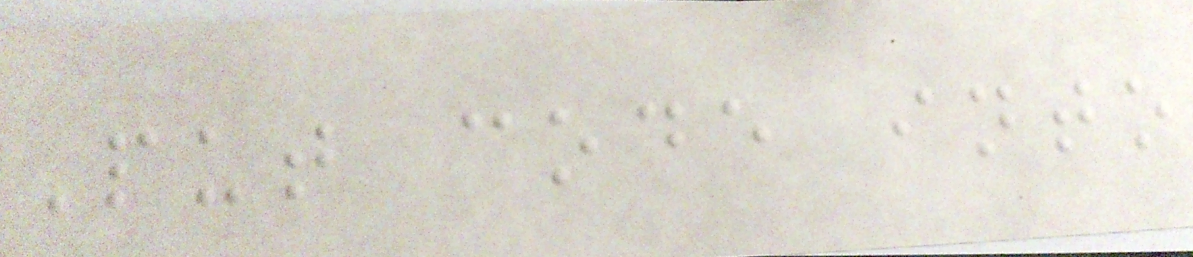Put code into
